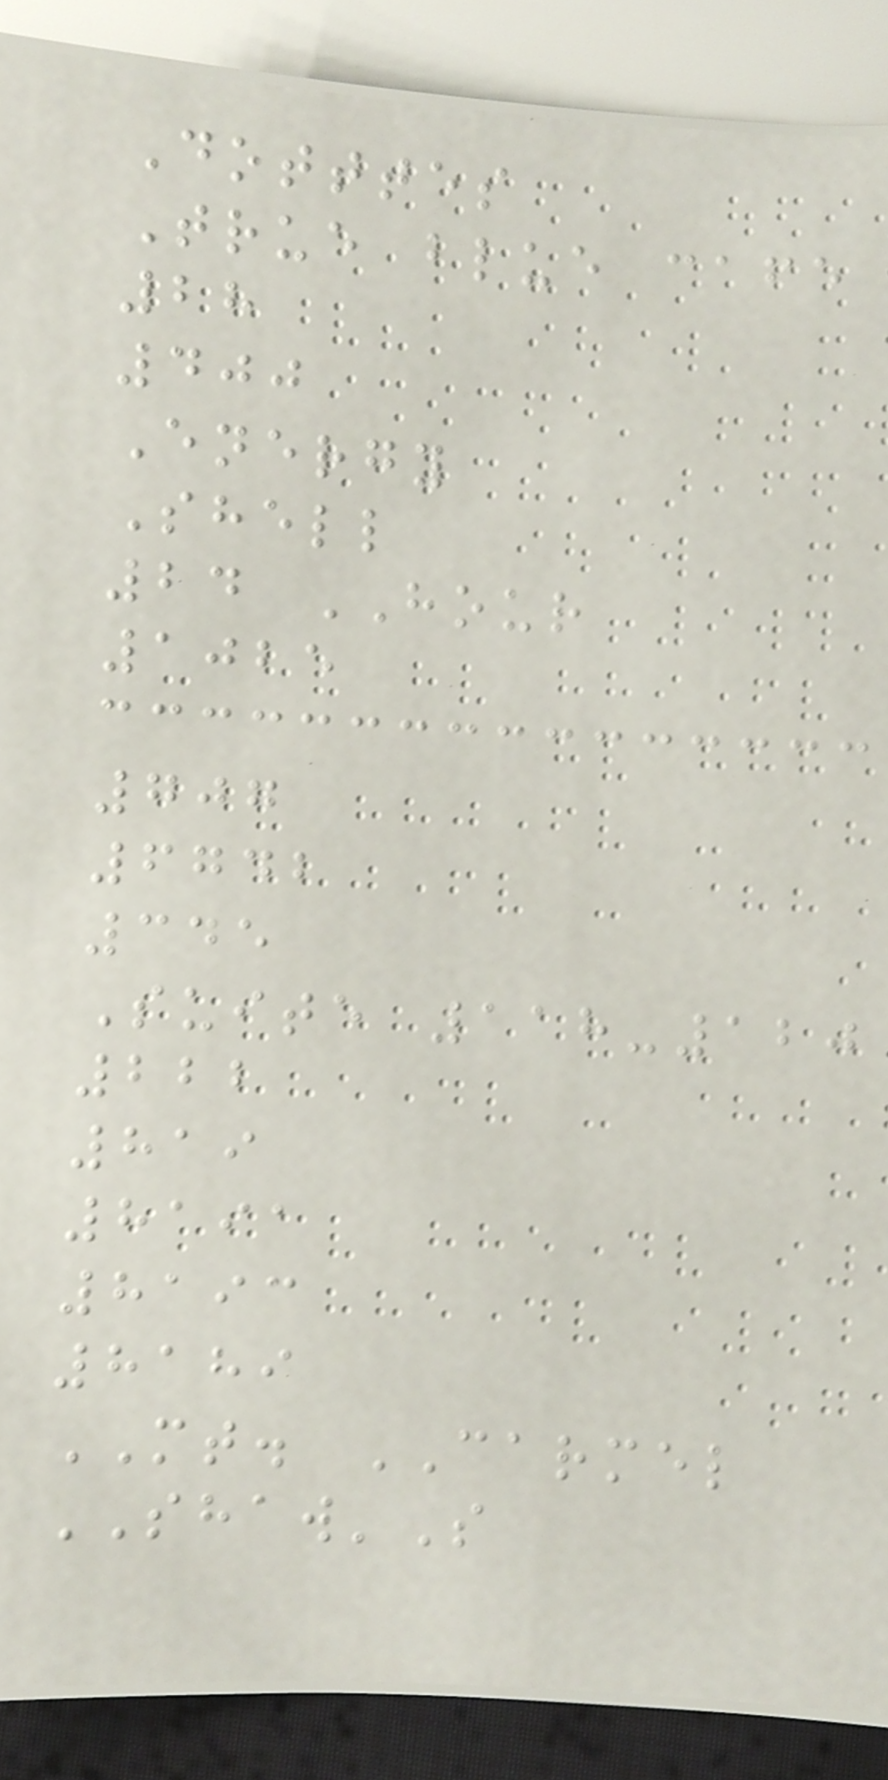Dotttes
True blue cafe
28
400
Energy
Shell
24 HOUR
1025
707
6742
345
Suite 118-120
222
819
8191
8193
8189
MT. CARMEL
SHAW'S
